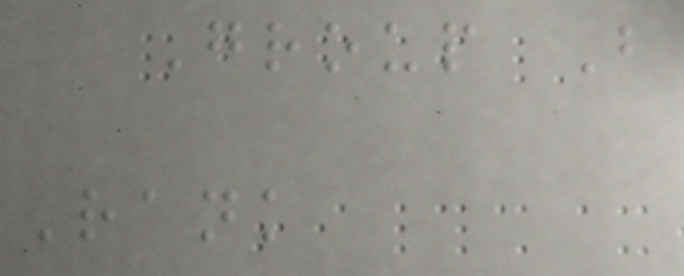Group B
Rank
